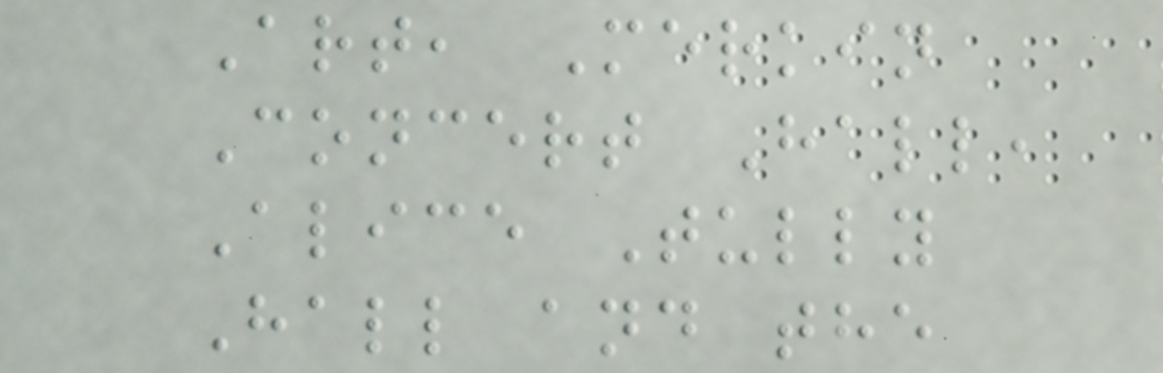Art, Merkin
Concert Hall,
Alice Tully
Hall and the
